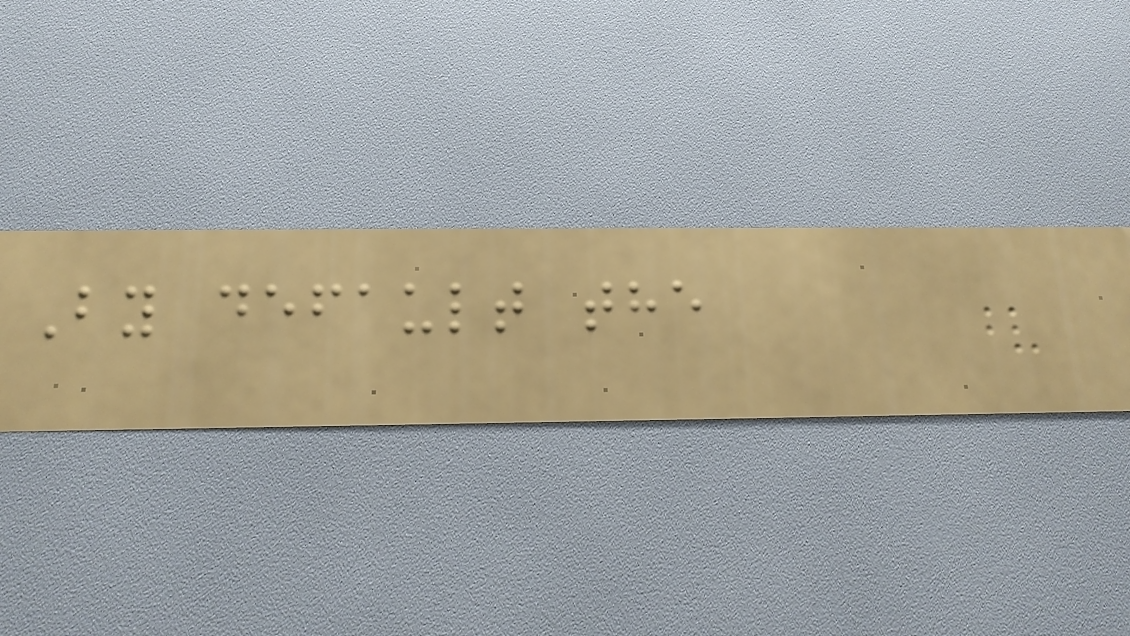By default the
